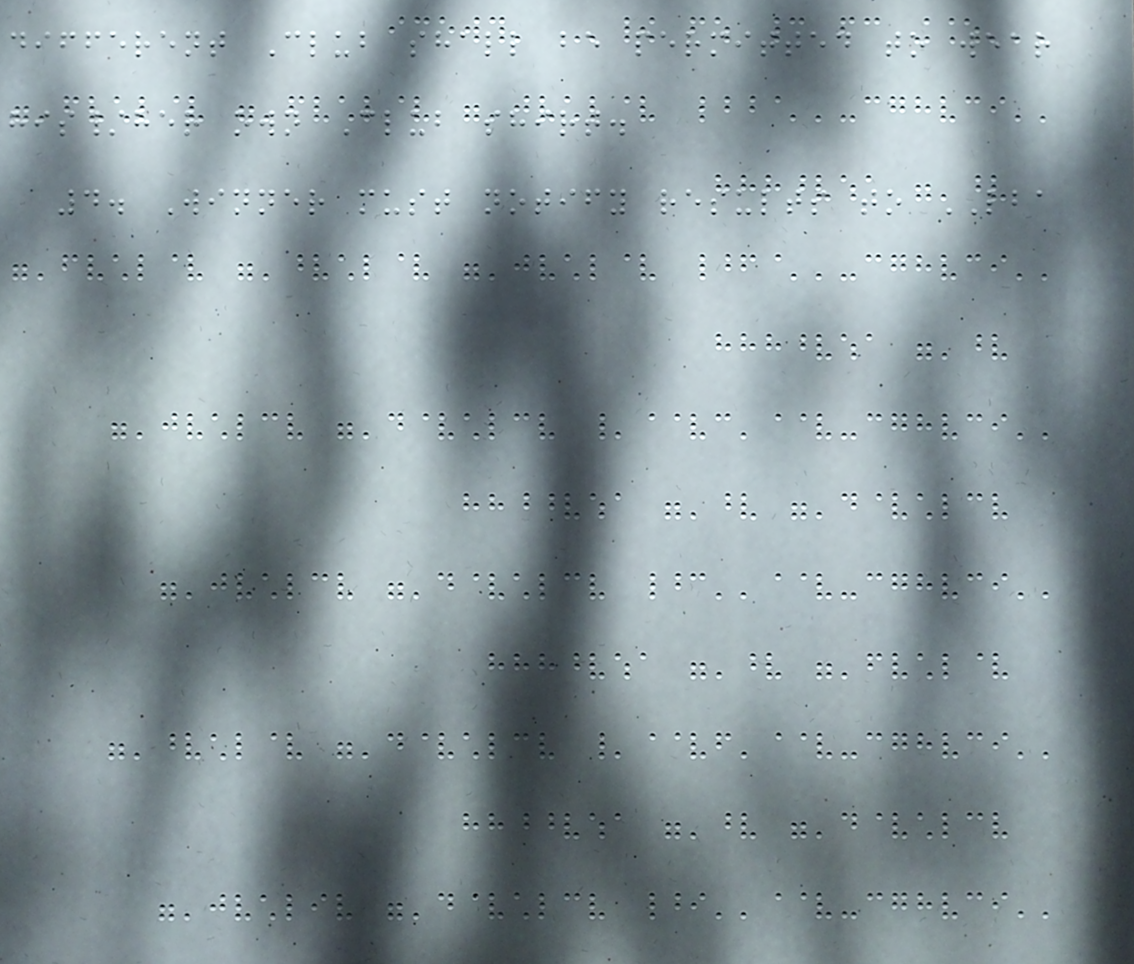different Club shall be permitted to wear
his/her own Club shirt.
4. Winner must notify results to LBA
